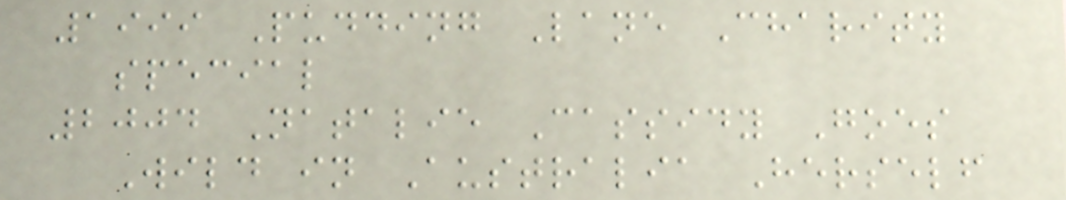1999 Pudding Lane Charity
special
2004 Natalie Cassidy Goes
Wild in Australia Herself
